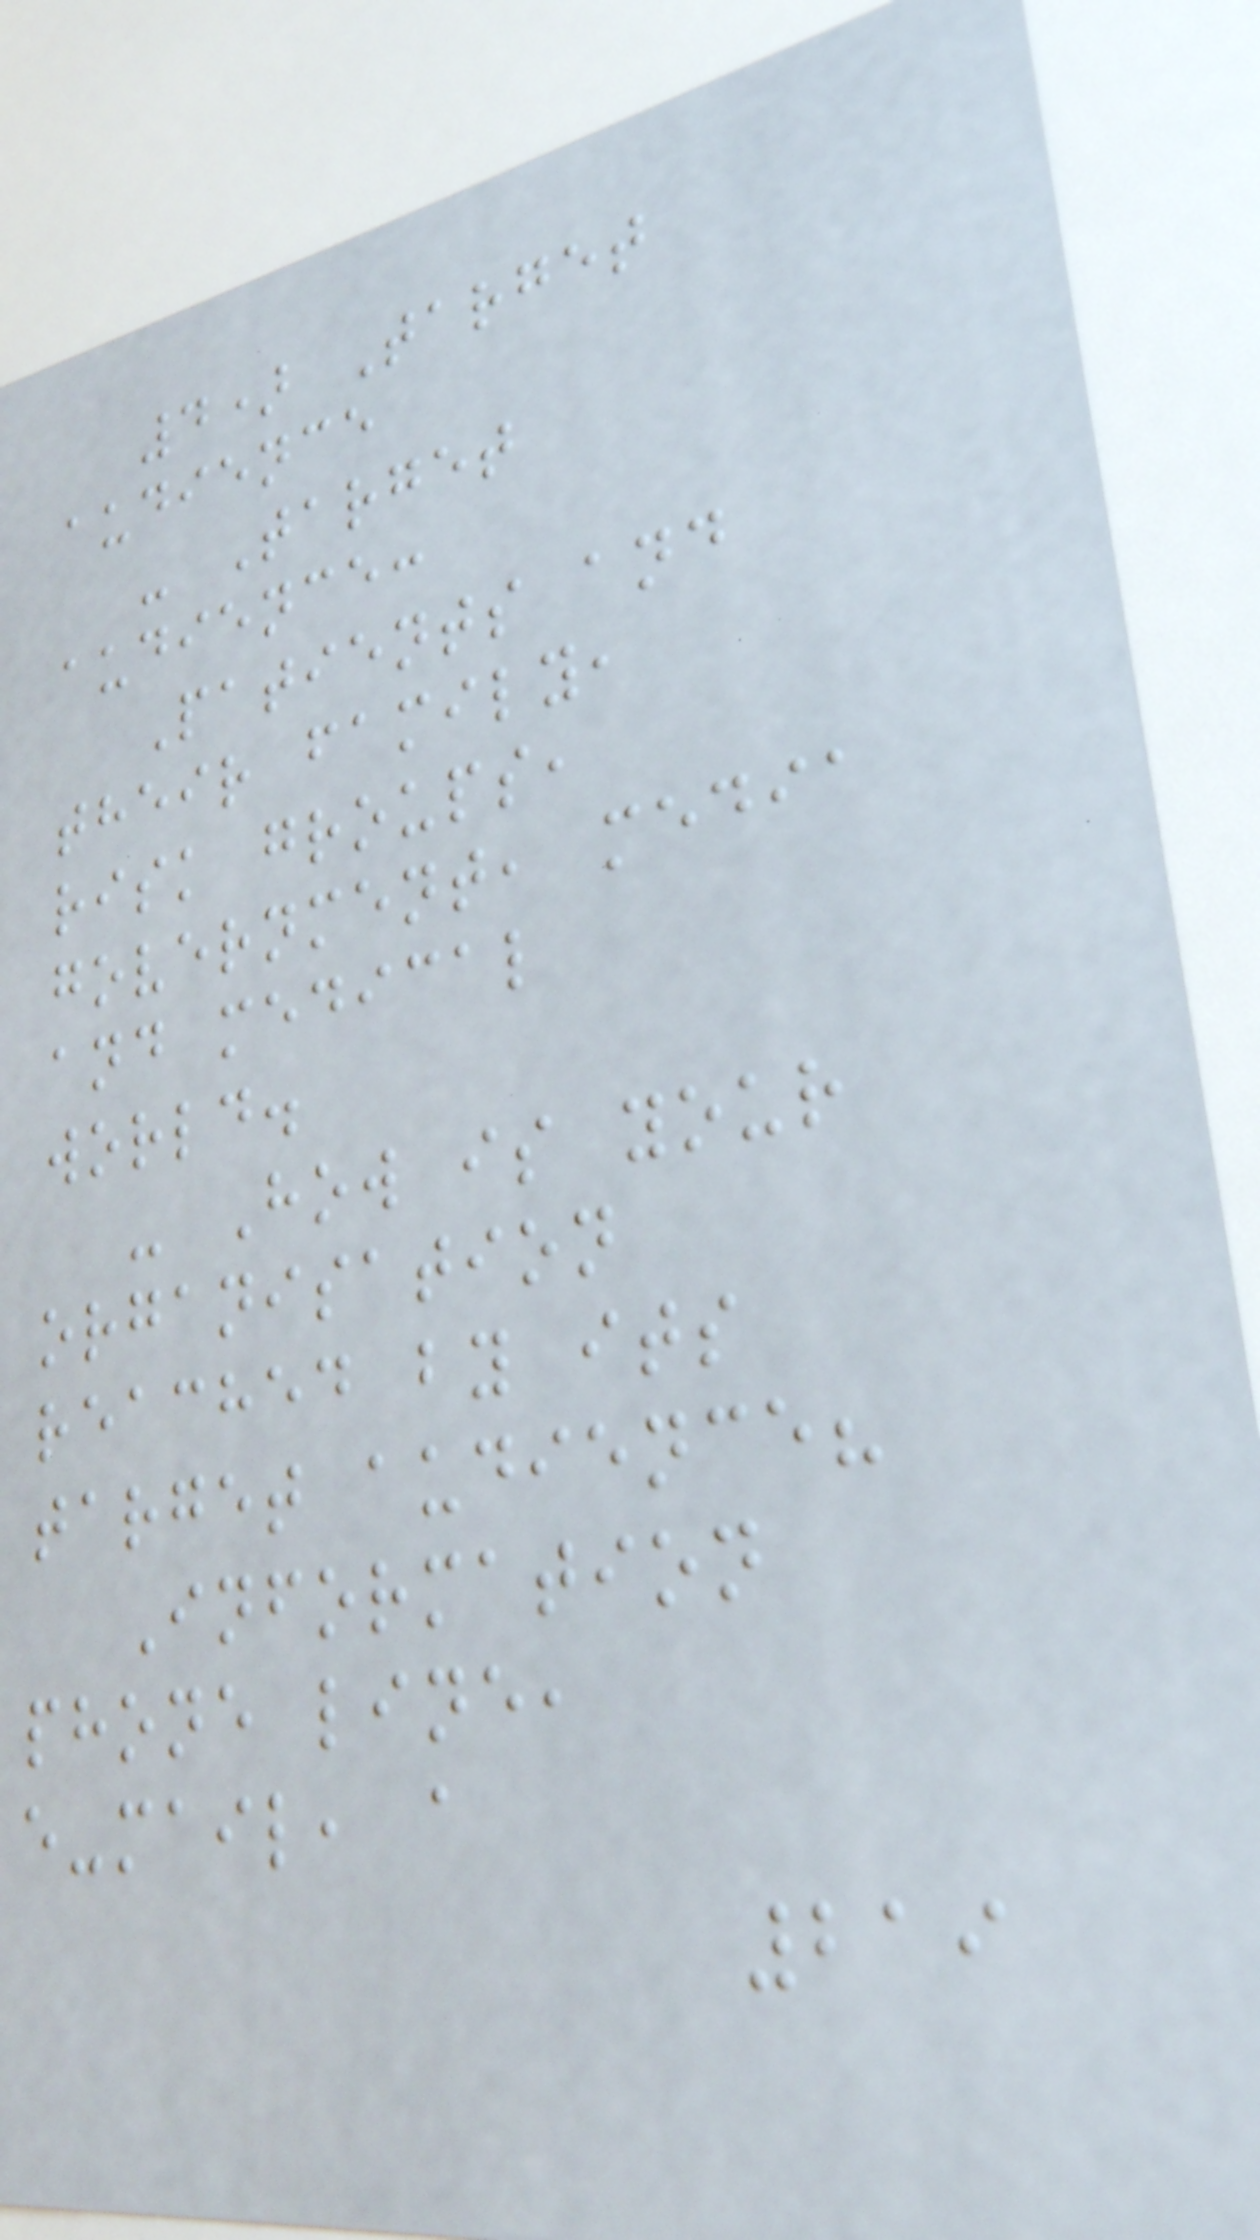4) Target
audience
- Target
audience:
Patients and
their family,
risk groups,
government, media
and medical
world.
- How is your
organisation
reached by its
target audience?
Information
phone line,
e-mail, a
219
